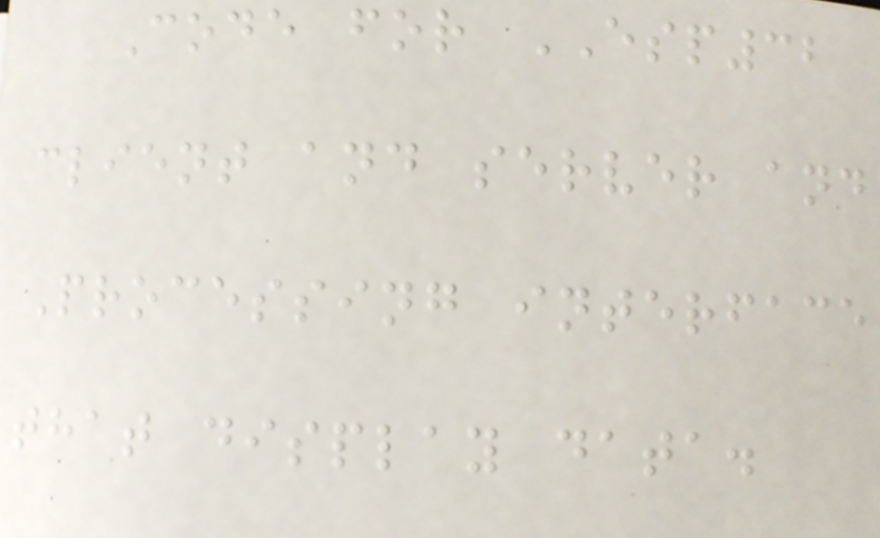Code for ESP32
client and server and
Processing interface
that display data.
